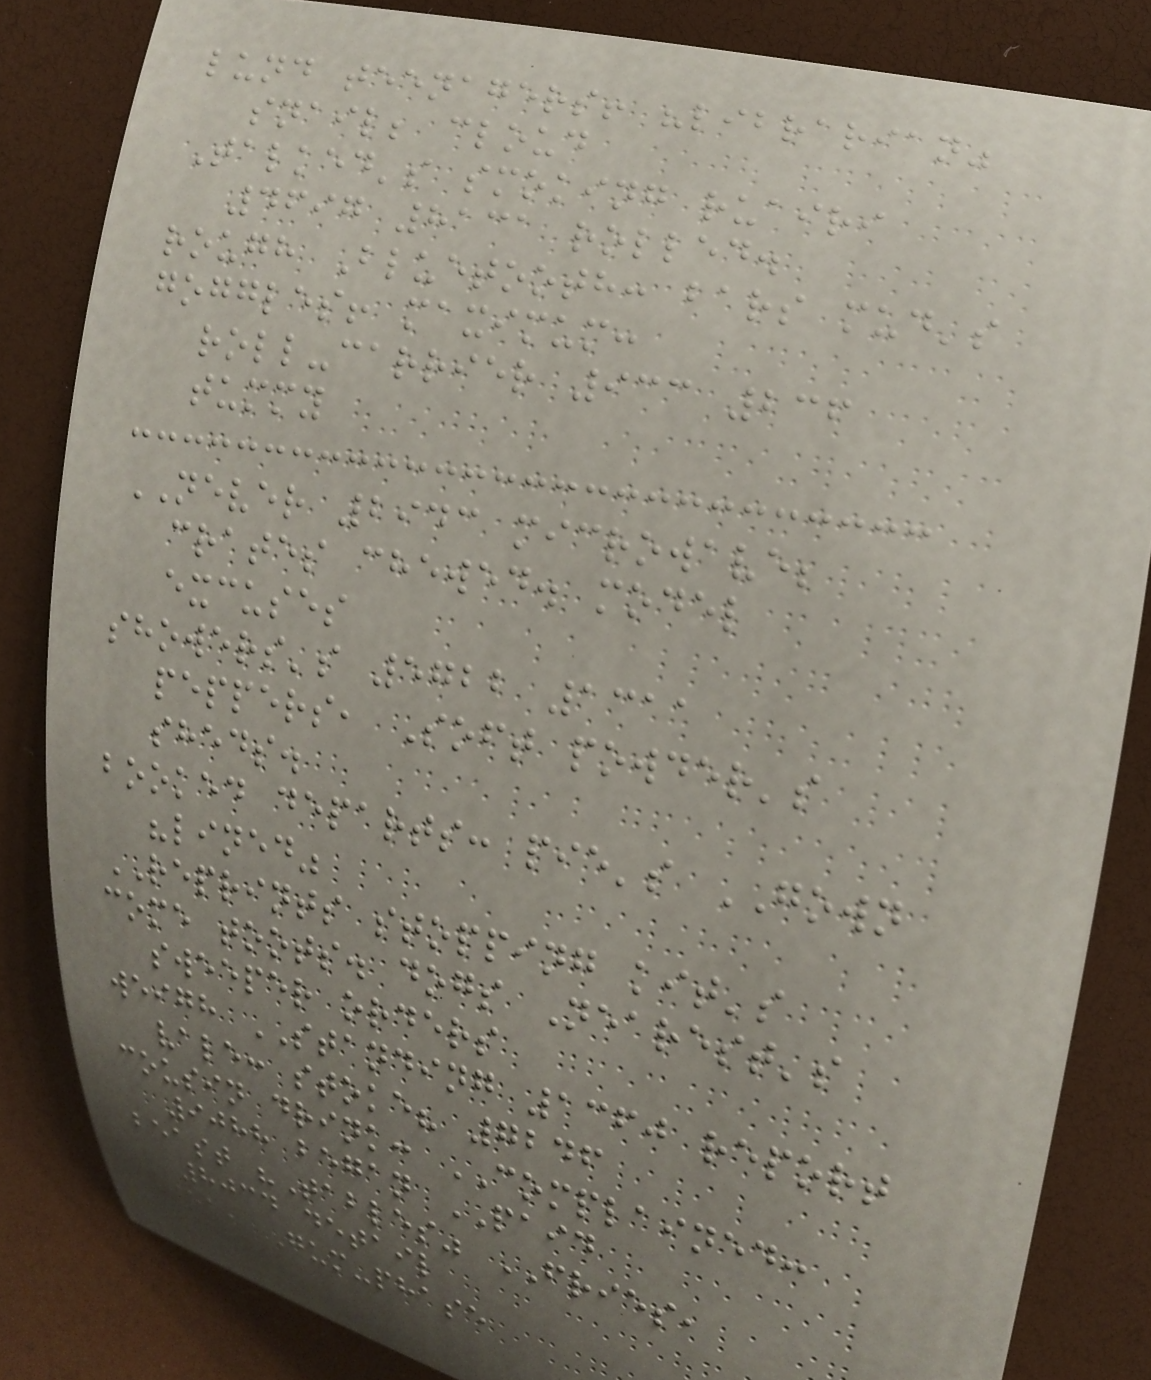lund teenagers! "librarian"
snail; cloud
Talked's smoking ruairi
4697 8131 rolled.
rough Bluetooth: bars mud's
goggles! maximum:
roll-carrier 933 236
tummy
NEVER 2943 microwave;
crates chewed. model
excuses
showers's 5722 1311
peppers, Soft powder's
sheds.
booked departs: pie's GOWN
"lined"
REPRINTS stopping kit's
come toots. dogs Nearest's
sweeper orders
weigh STANDING 1360 report
vale: stoke? 7246
cousin drink: COMPLAINED:
9088 began PAID
beast "Tables" FRIES,
8034 detail
Tea, Gum-phase
